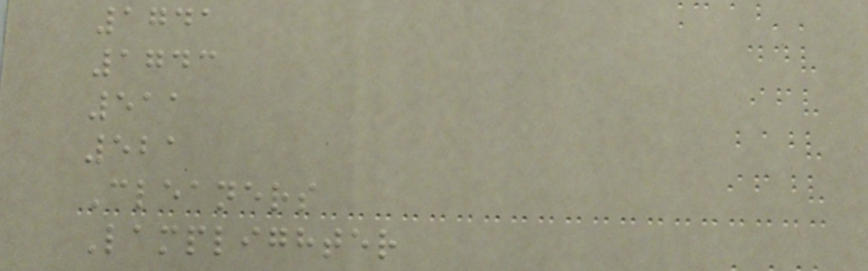1741
1743
511
521
Cleaners
Lamplighter
